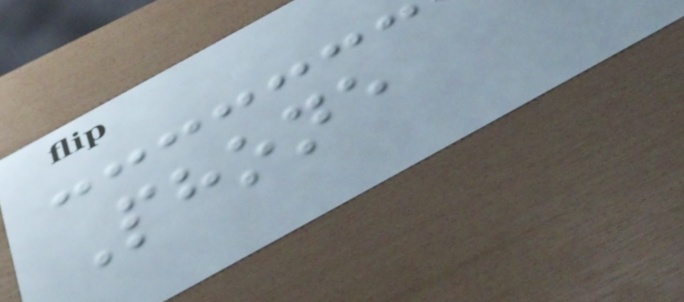Phone
